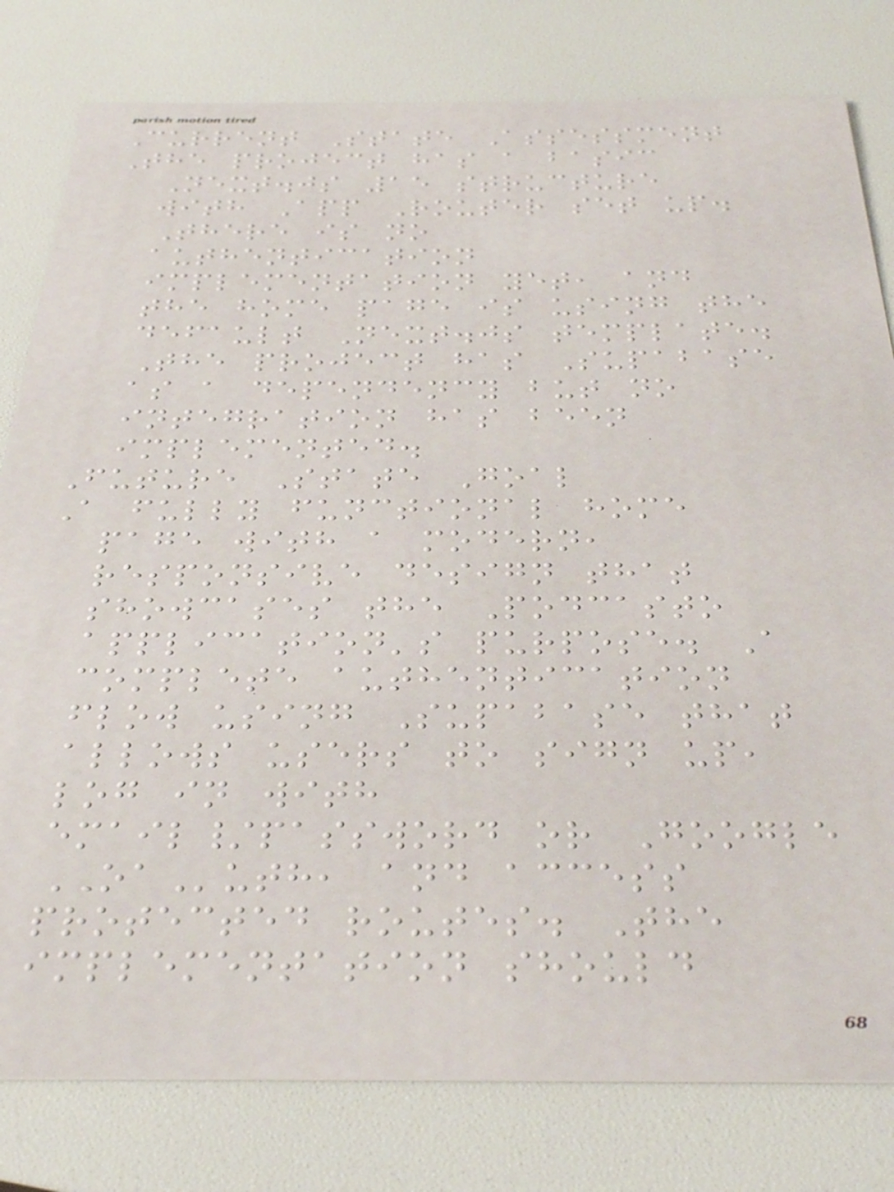Current State Assessment
The project has a basic
Next.js 15 structure
with App Router set up.
There is no
authentication
implementation yet, and
the home page is using the
default Next.js template.
The project has Supabase
as a dependency but no
integration has been
implemented.
Future State Goal
A fully functional home
page with a modern,
responsive design that
showcases the Podcasto
application's purpose. A
complete authentication
flow using Supabase that
allows users to sign up,
log in with
email/password or Google
OAuth, and access
protected routes. The
implementation should
